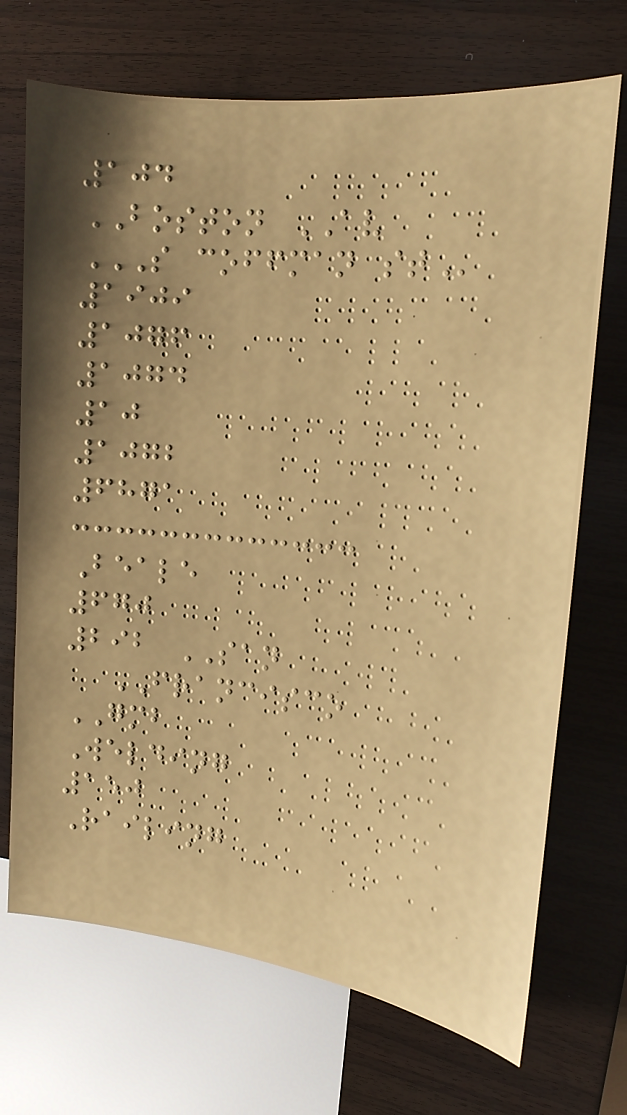104
BOSTON AV
S COFFMAN ST
1909
1076
1074
10
1072
6871
Beale
670
292 SAN
FRANCISCO
GMB
Welding
150
Railing
